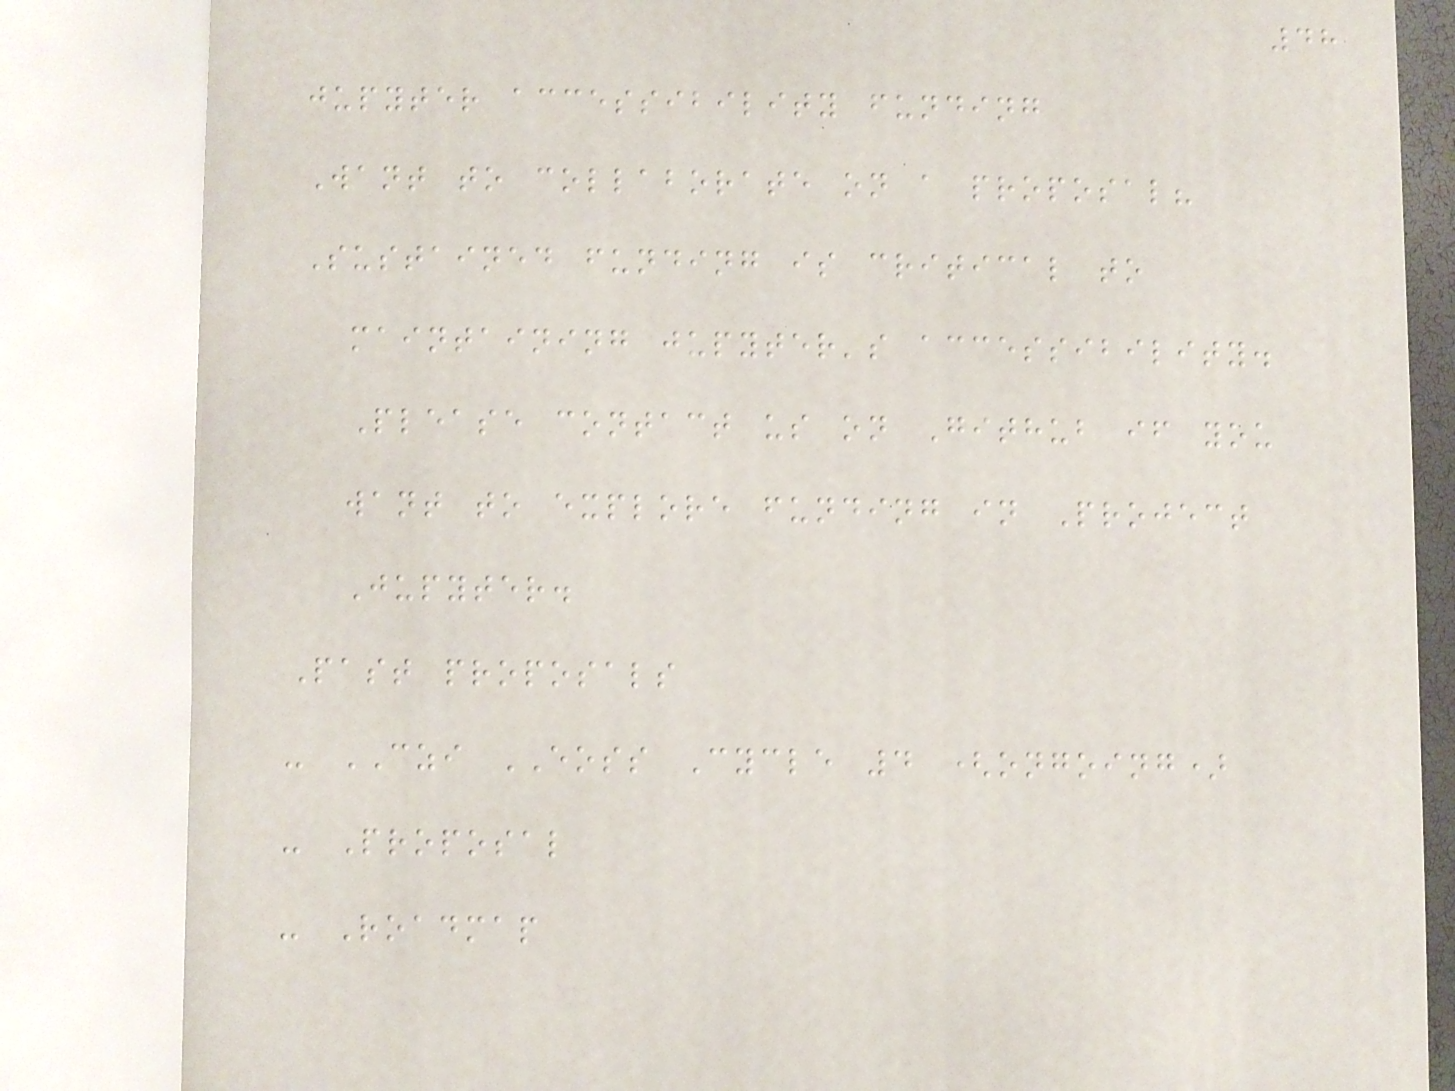48
jupyter accessibility funding
Want to collaborate on a proposal?
Sustained funding is critical to
maintaining jupyter's accessibility.
Please contact us on Github if you
want to explore funding in Project
Jupyter.
Past proposals
- CZI EOSS Cycle 4 (ongoing)
- Proposal
- Roadmap
